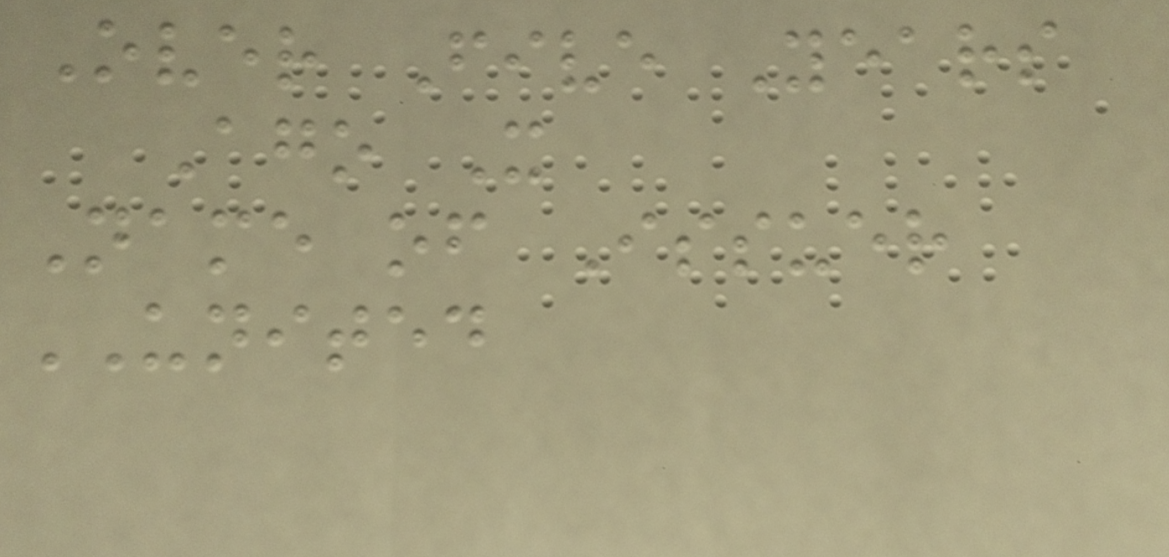Over Five Years
Ago X
Name of Issuer
UNITED
